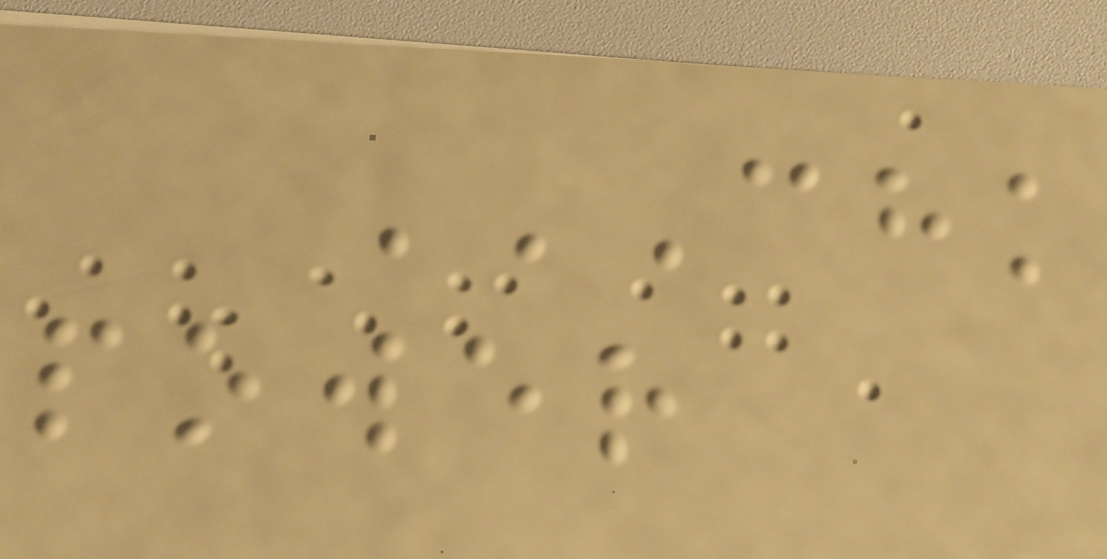CHK
POWER
